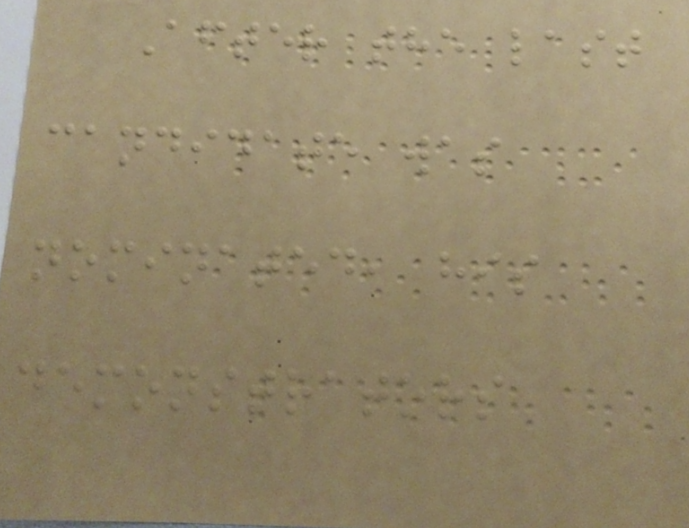After the last
candidate was
nominated, his
demonstrators
